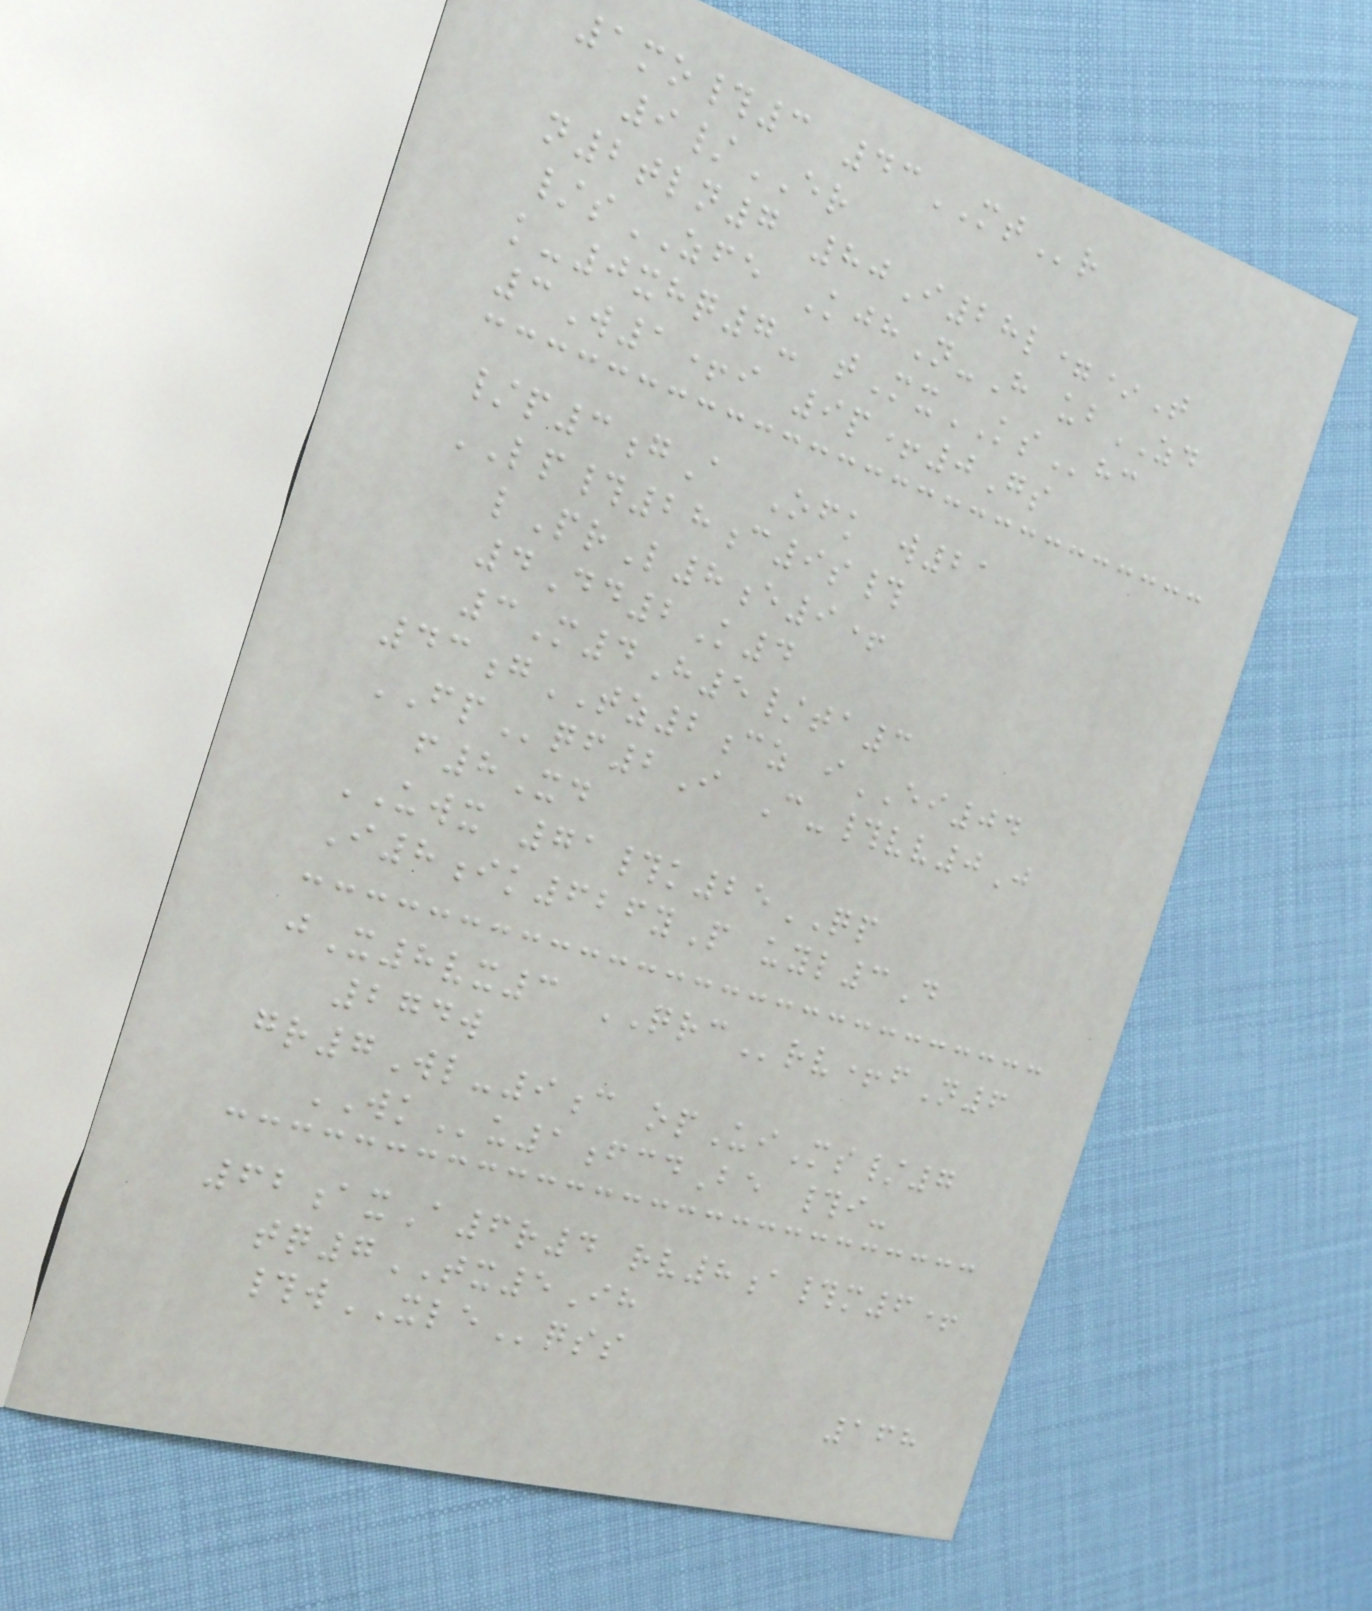1mo#3 43MTr
9/ER
n2tln7 80I28l=*T
/sZFE KjhN-H ubZD
k-0xhq7- tMxKShc
3W1+i 9p+0Gs
/p3gA Ofk w21
LP#28c9s#
lPrL8e9+
4Dd2K4
3M4H5/ta3
43gTZ2cz iEI04
FPqf2I C-#vv0J
f8Xd
UWX 71#k25QP
I8ik626yP uyl3D
jX8vx3 QRCrv+fN6
274w
gr7Wl-9c opUiMs/7
WKu1fcdBe #i-
62axA6r4 rv8a#m6+
tq7TX5Ih
#wXLEqss
168
